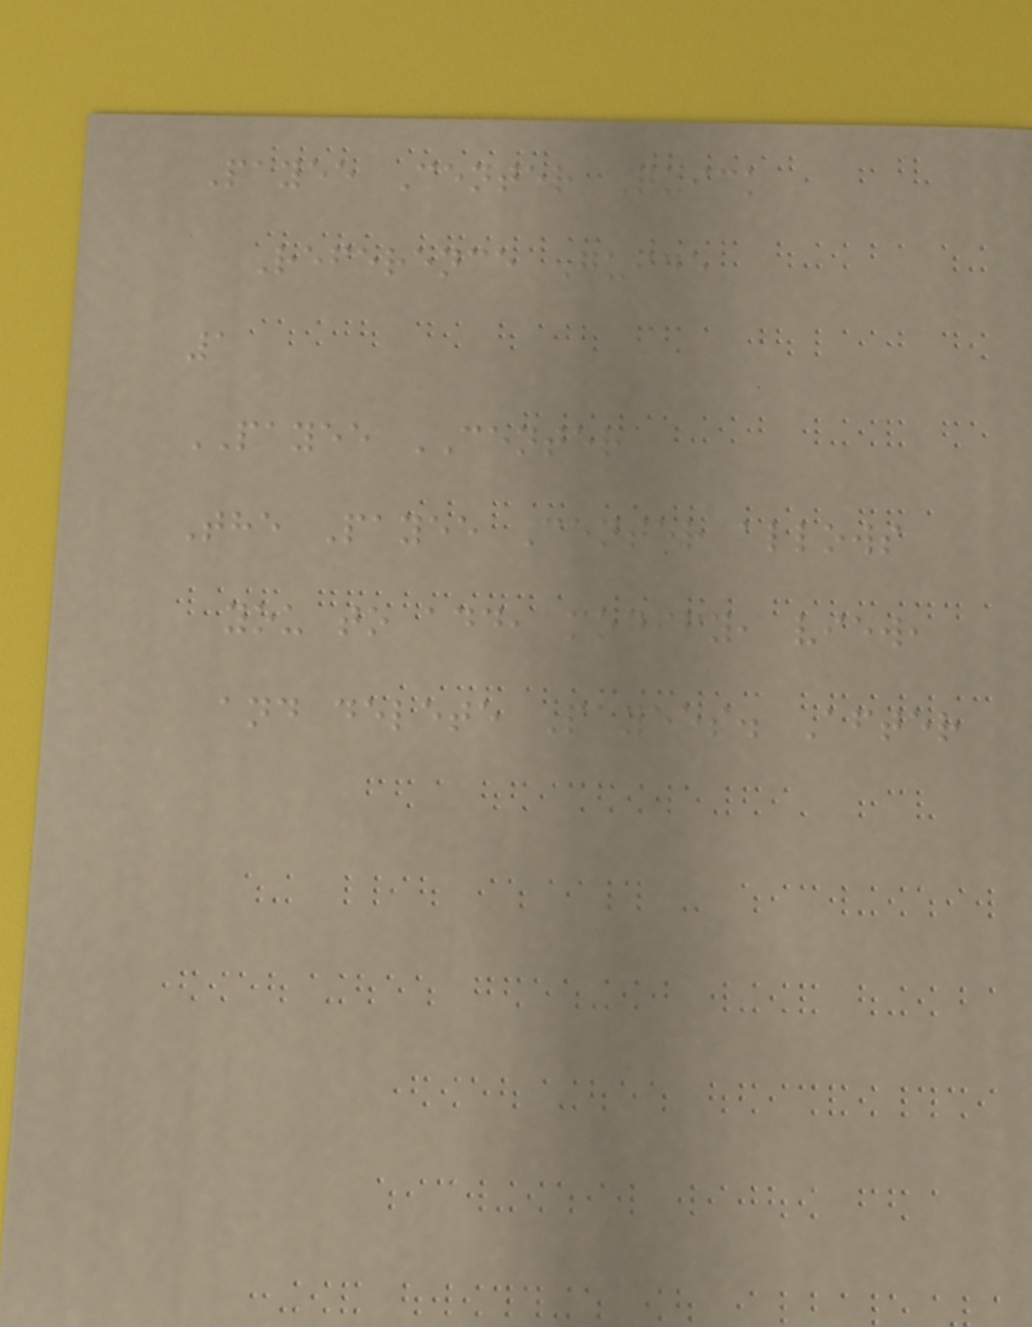Payee Center Quick
Reference Guide
1
PAYEE CENTER
The Payee Center allows
you to add, modify, view,
and delete Payees. After
